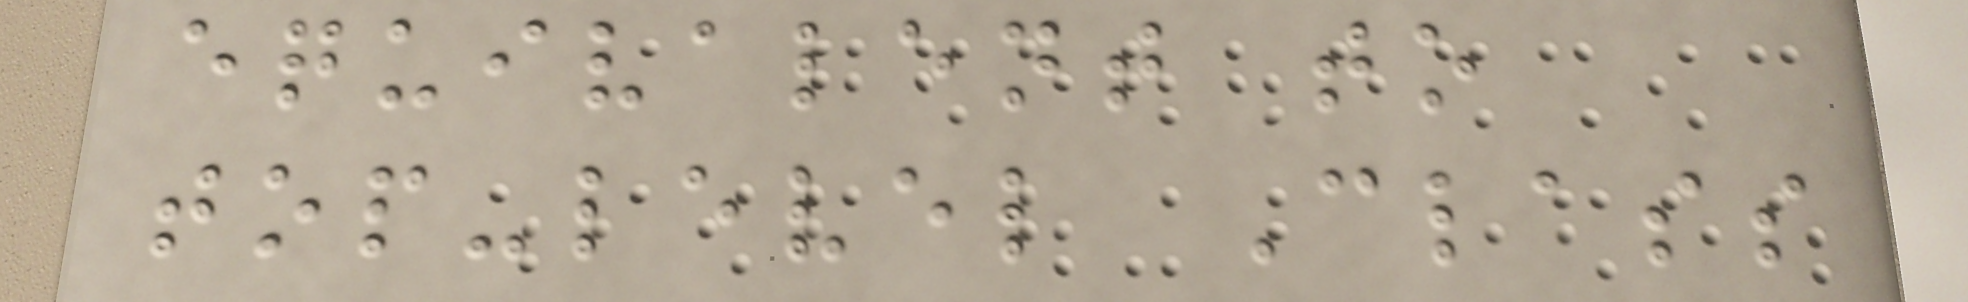equivalent to
top-level Class
